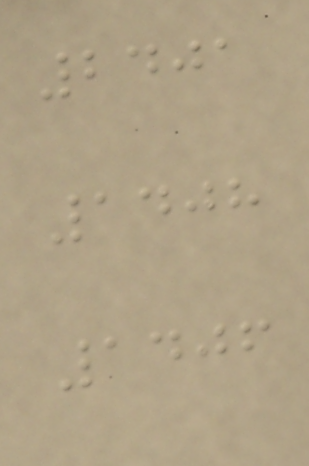2401
1408
1406
